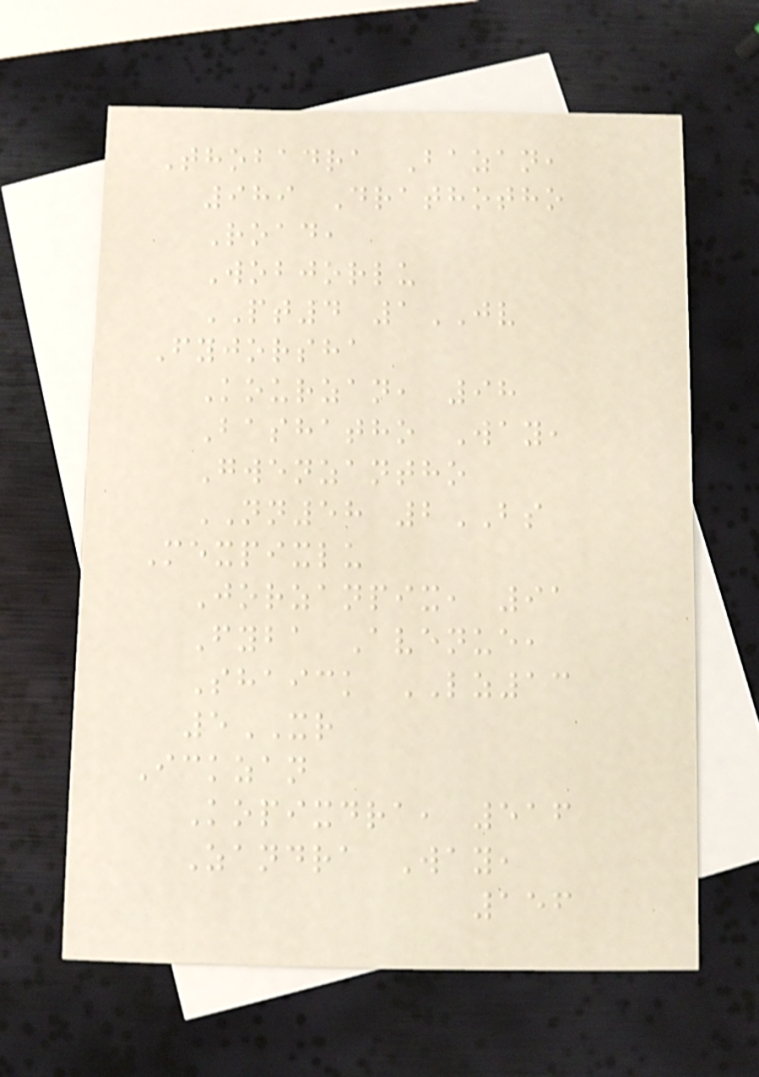Thobadra Bazan,
989 Drathotho
Road,
Wobjorlu
PT4 1JV
Fyjorsha
Kourzan, 98
Bashatho Way,
Gwenzantho
NN58 2BS
Mexpixlu
Jorzanpix, 91
Fyba Avenue,
Shaick LZ13
5XR
Ickzan
Kopixdra, 516
Zandra Way,
156
